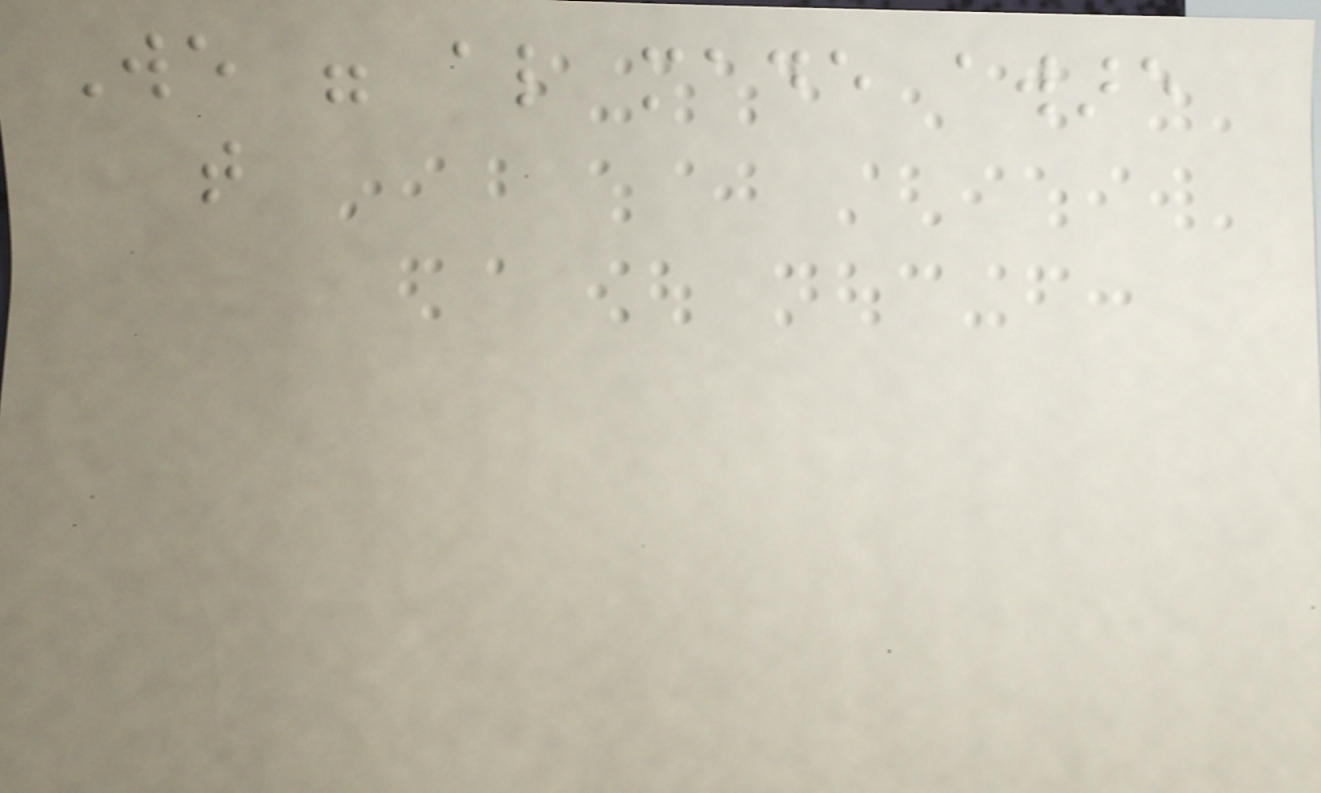We were also made aware
that
